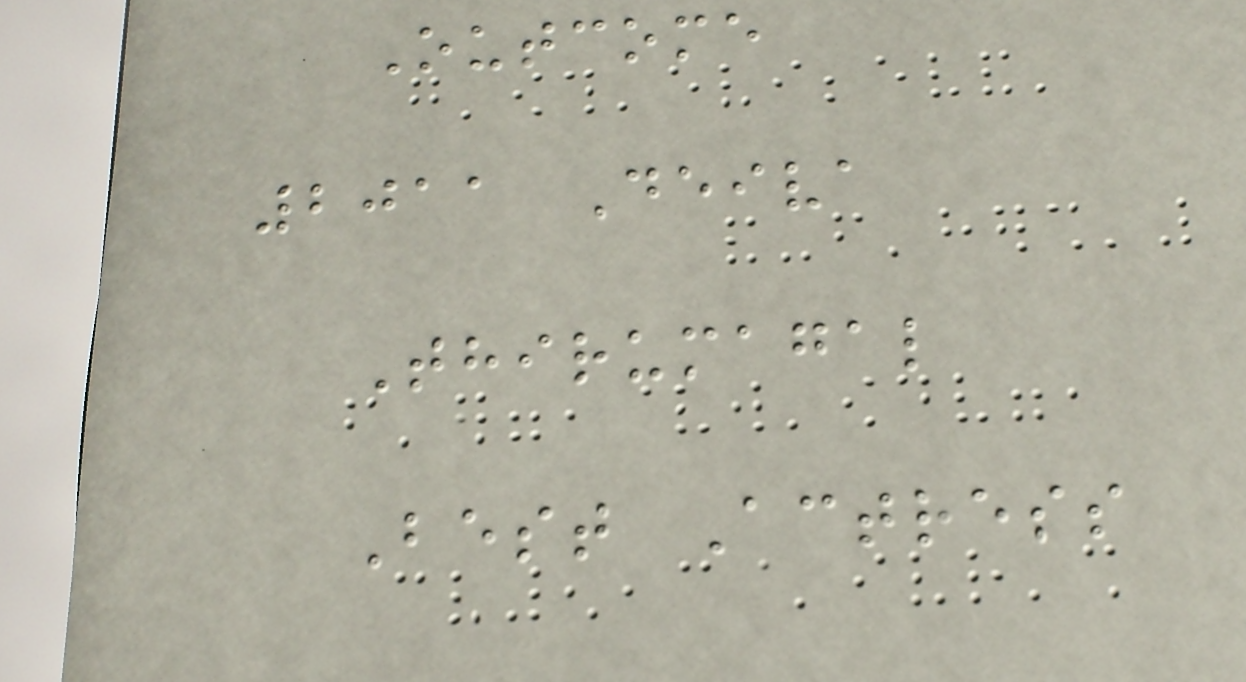Outcome
2011 Deiva
Thirumagal
Best Actress
